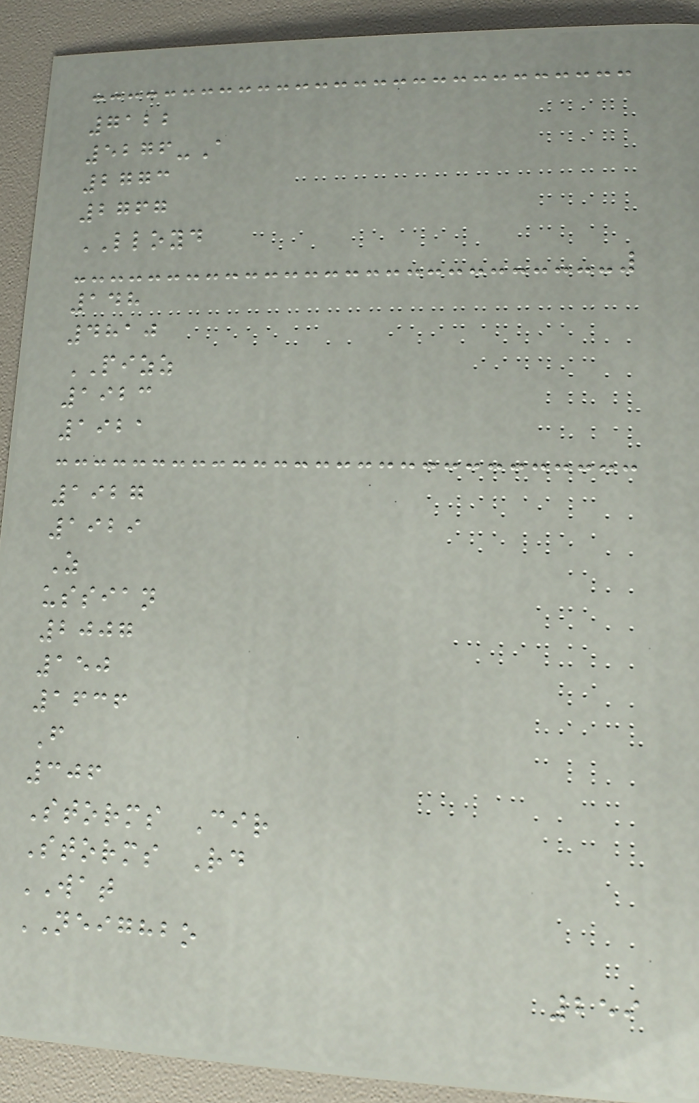7122
5276-A
2773
2767
LLOYD
148
4810
PIZZ
1923
1921
1927
1929
Z
ussian
2007
150
1636
F
306
Storms Cir
Storms Rd
WAT
NEIGHBO
259
